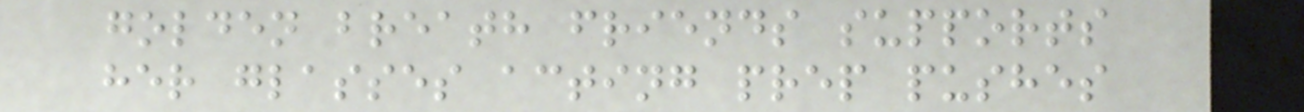golden breath friends supports
her glasses acting prep pushes
